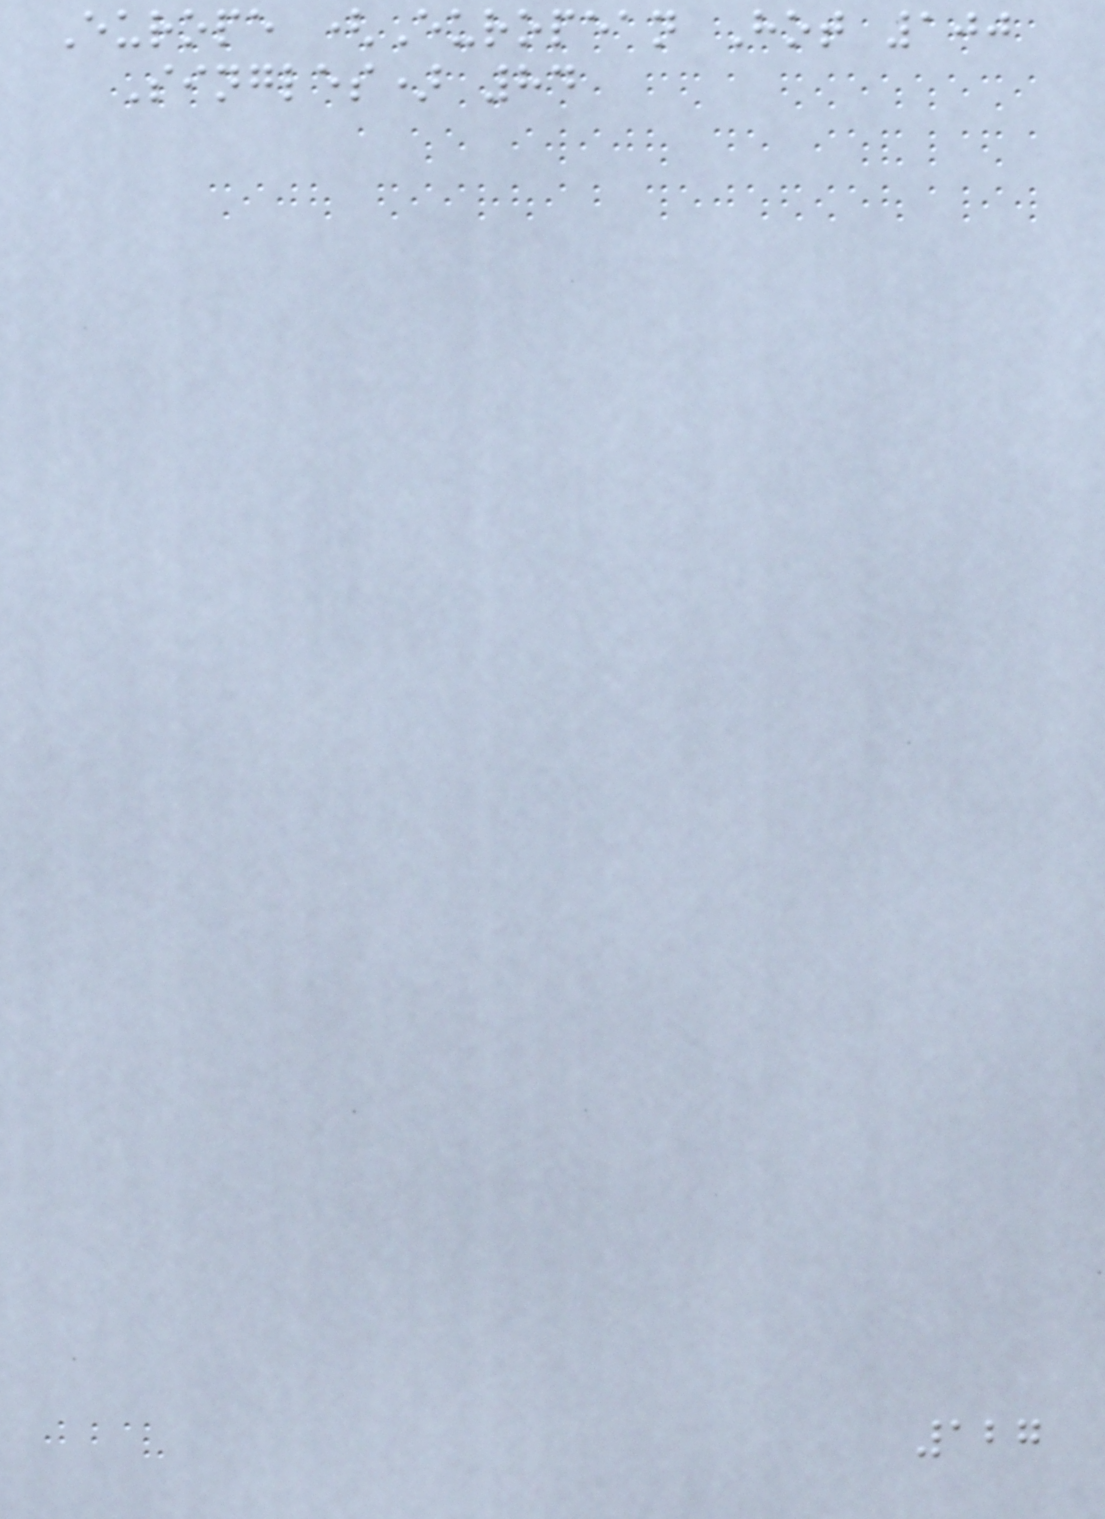Europe (European Hot 100
Singles) 84
127
